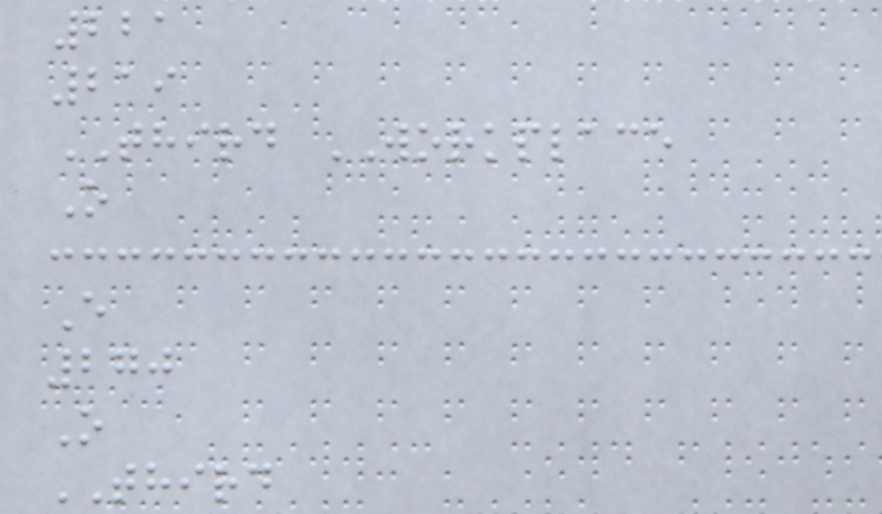221
219
THIRD WORKPLACE
O
E
270
O
THIRD
